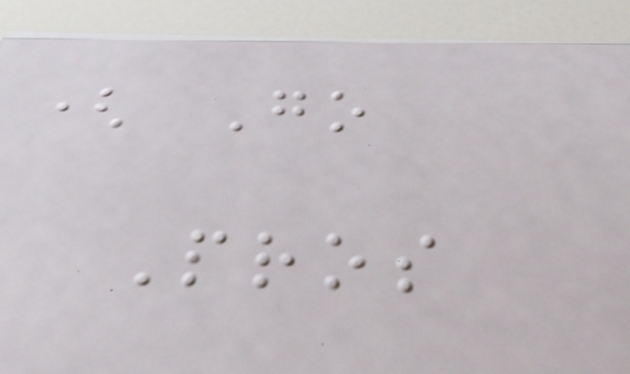( Go
Pros
